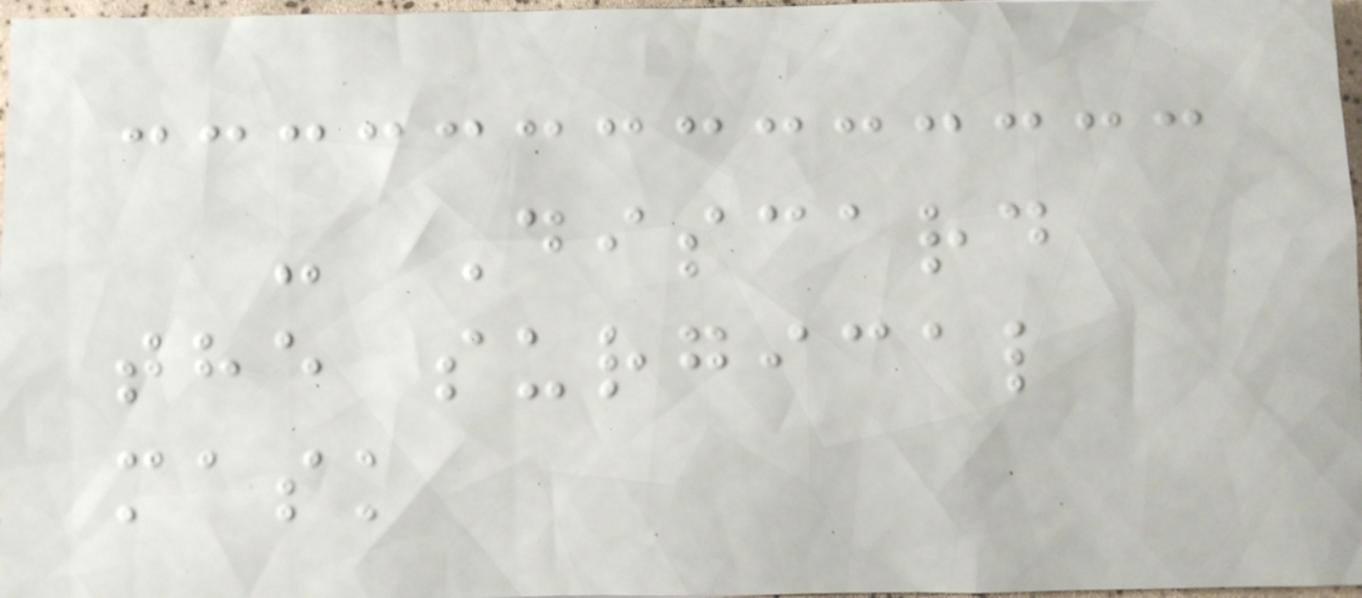- Discard
the surgical
mask
